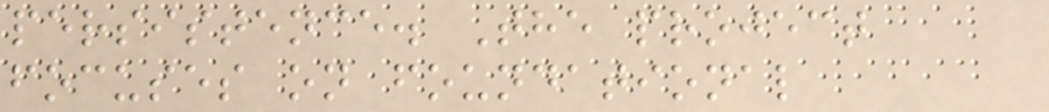persistence. The project
focuses on foundational
